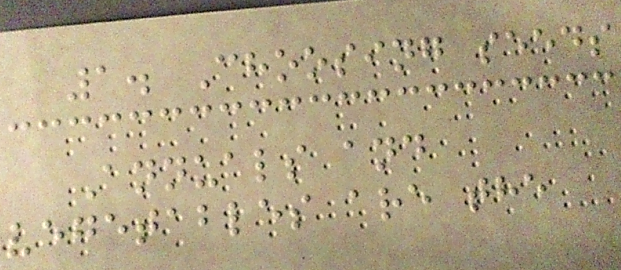1. Choosing seeds
Annuals and
vegetables are the
